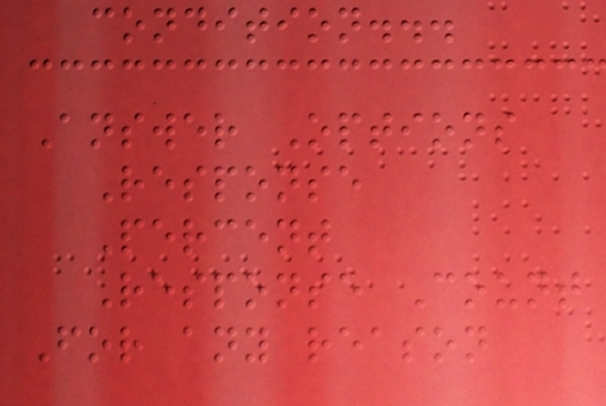condition...
Answer Options
Response
Percent
Response Count
For any reason
